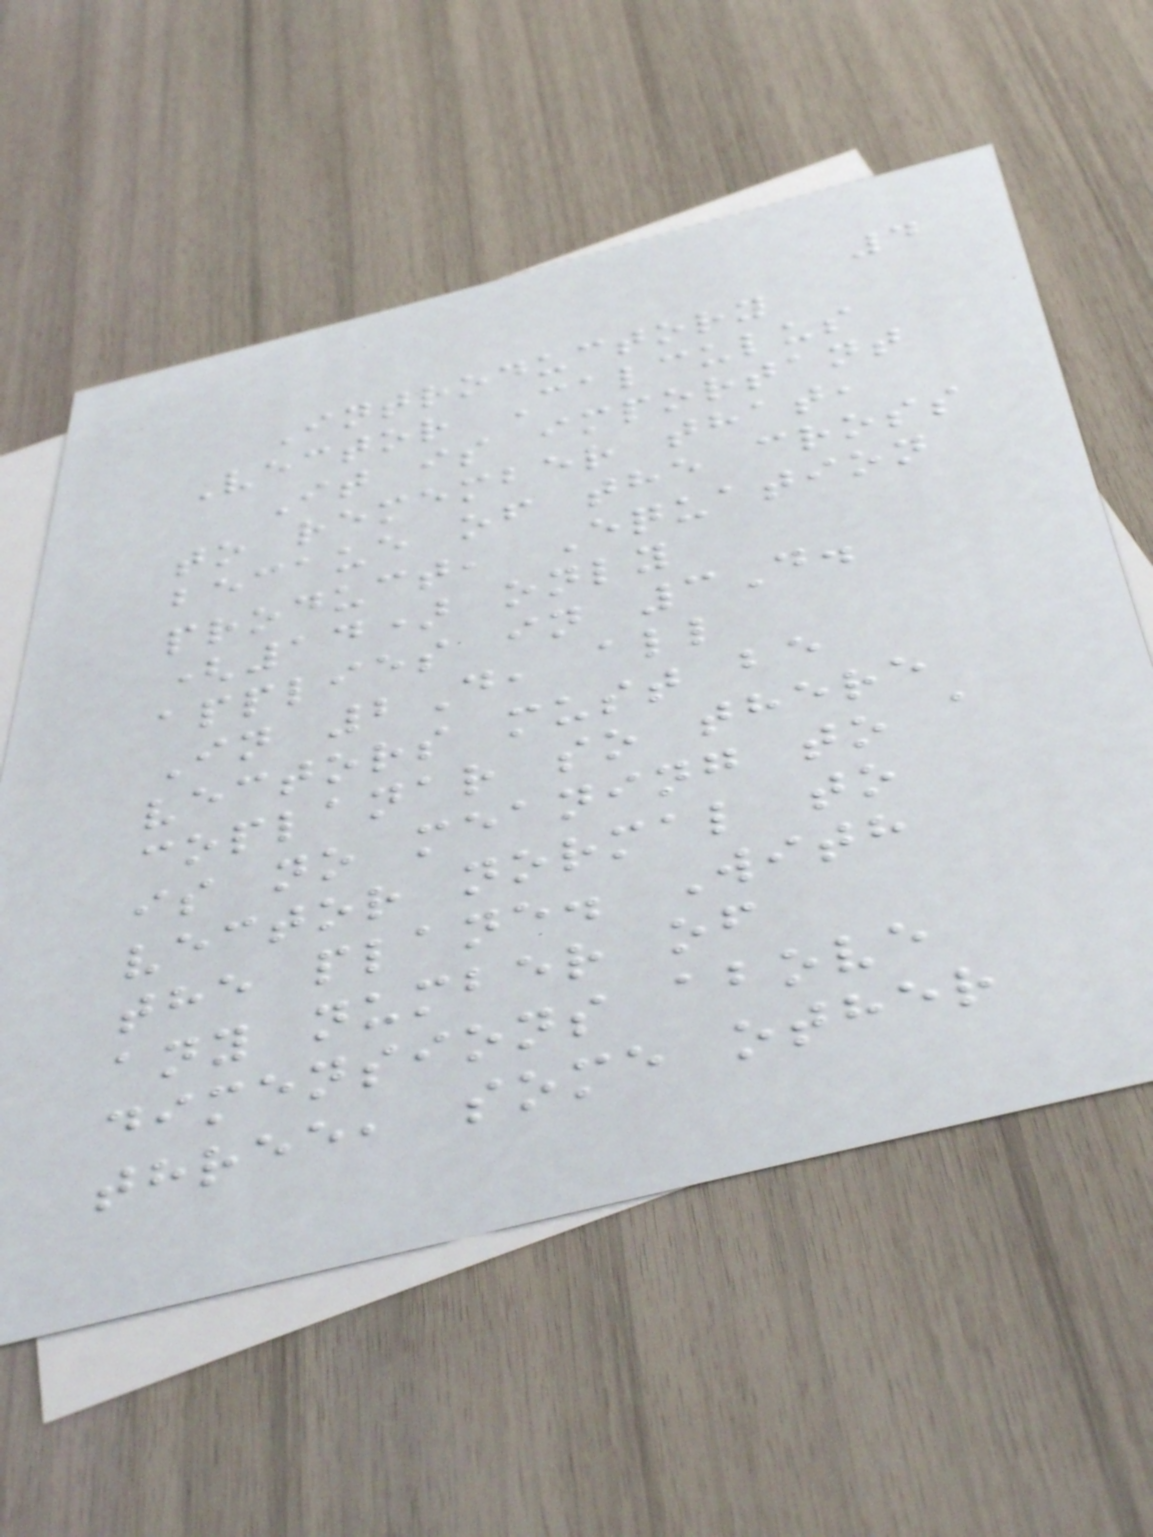4
Introductory
Vector Calculus
It is important
to remember that,
becaue of the cross
product, Equation
(14) only
applies in 3D.
In 2D, all
vectors must be
coplanar so there
is no meaning to a
vector normal to
the plane. With
any number of
dimensions above
three, some other
